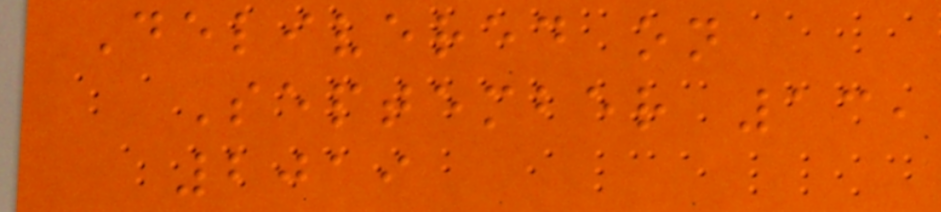Delivered on
September 13,
2019
